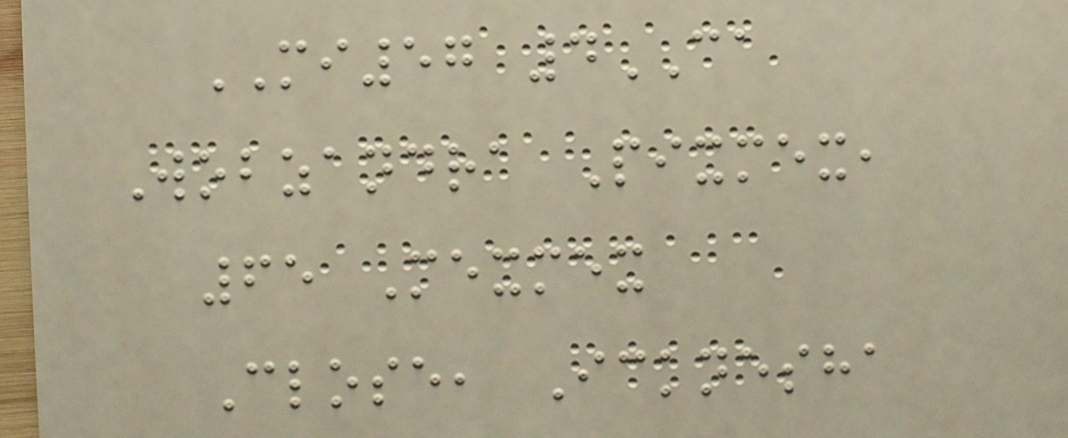MI57 4CA
Wobzandra Pixmex,
65 Mexmex
Close, Icknesha
